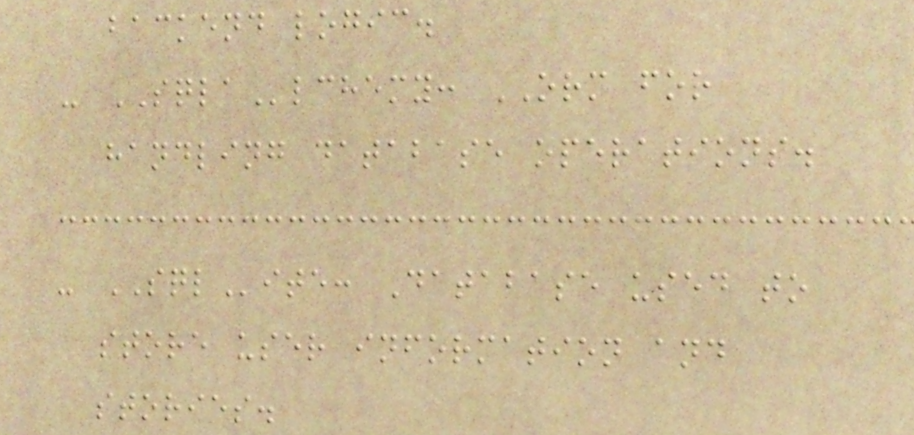backend logic.
- SQLAlchemy: ORM for
handling database operations.
- SQLite: Database used to
store user information and
stories.
